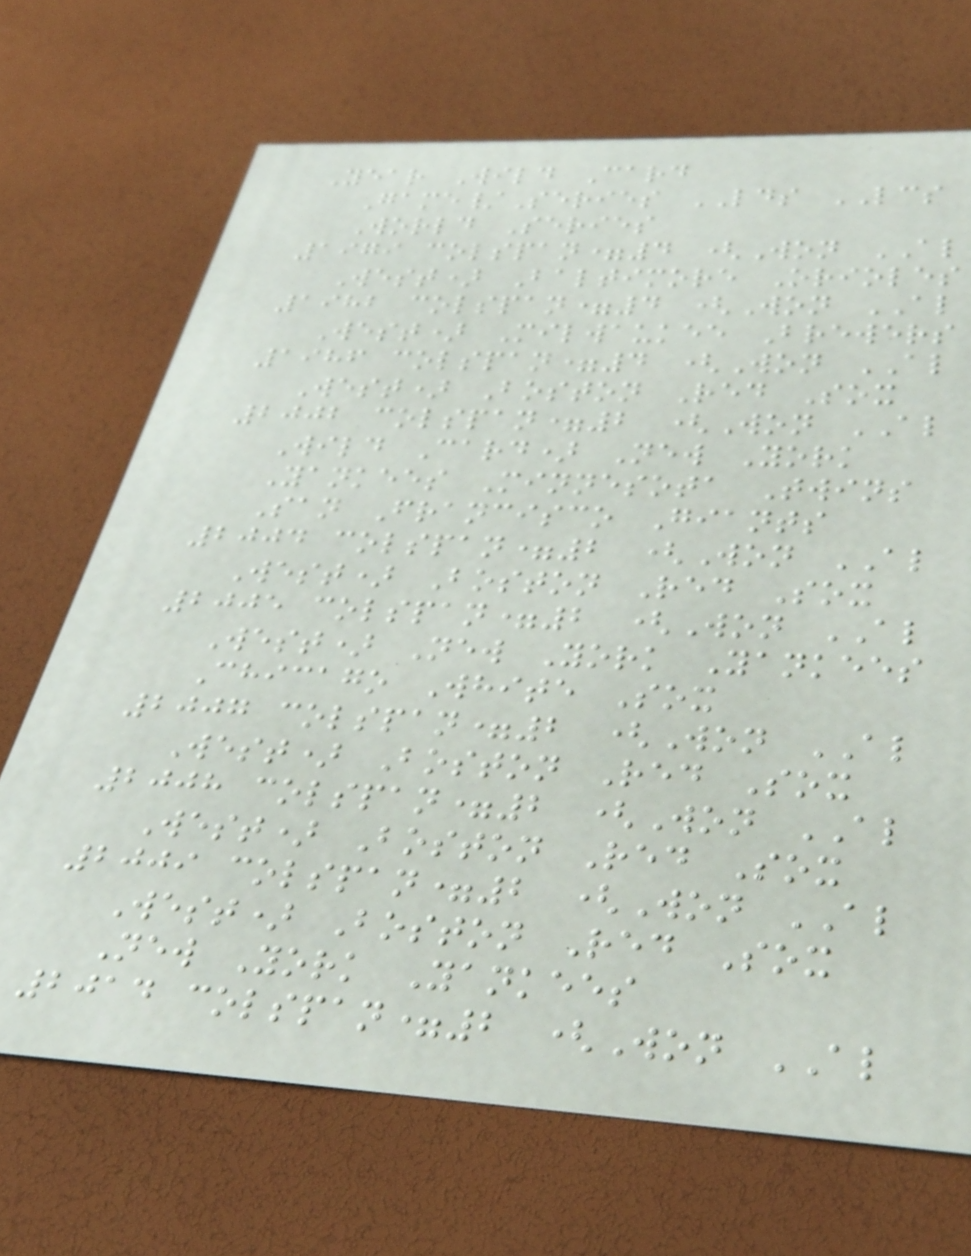Year Wild Card
Game/Series LDS LCS
World Series
1979 colspan=4 (Won AL
West) Baltimore Orioles
1982 colspan=4 (Won AL
West) Milwaukee Brewers
1986 colspan=4 (Won AL
West) Boston Red Sox
2002 colspan=2 (Won AL
Wild Card) New York
Yankees Minnesota Twins
San Francisco Giants
2004 colspan=2 (Won AL
West) Boston Red Sox
2005 colspan=2 (Won AL
West) New York Yankees
Chicago White Sox
2007 colspan=2 (Won AL
West) Boston Red Sox
2008 colspan=2 (Won AL
West) Boston Red Sox
2009 colspan=2 (Won AL
West) Boston Red Sox
New York Yankees
2014 colspan=2 (Won AL
